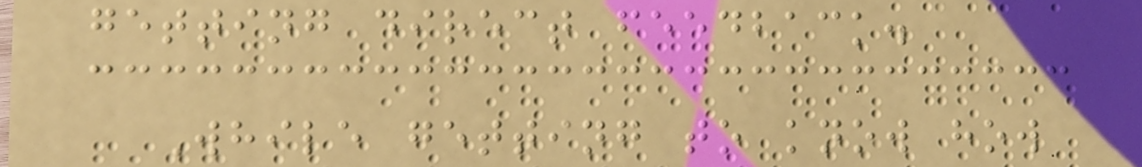getting direct feedback.
While getting to know how
